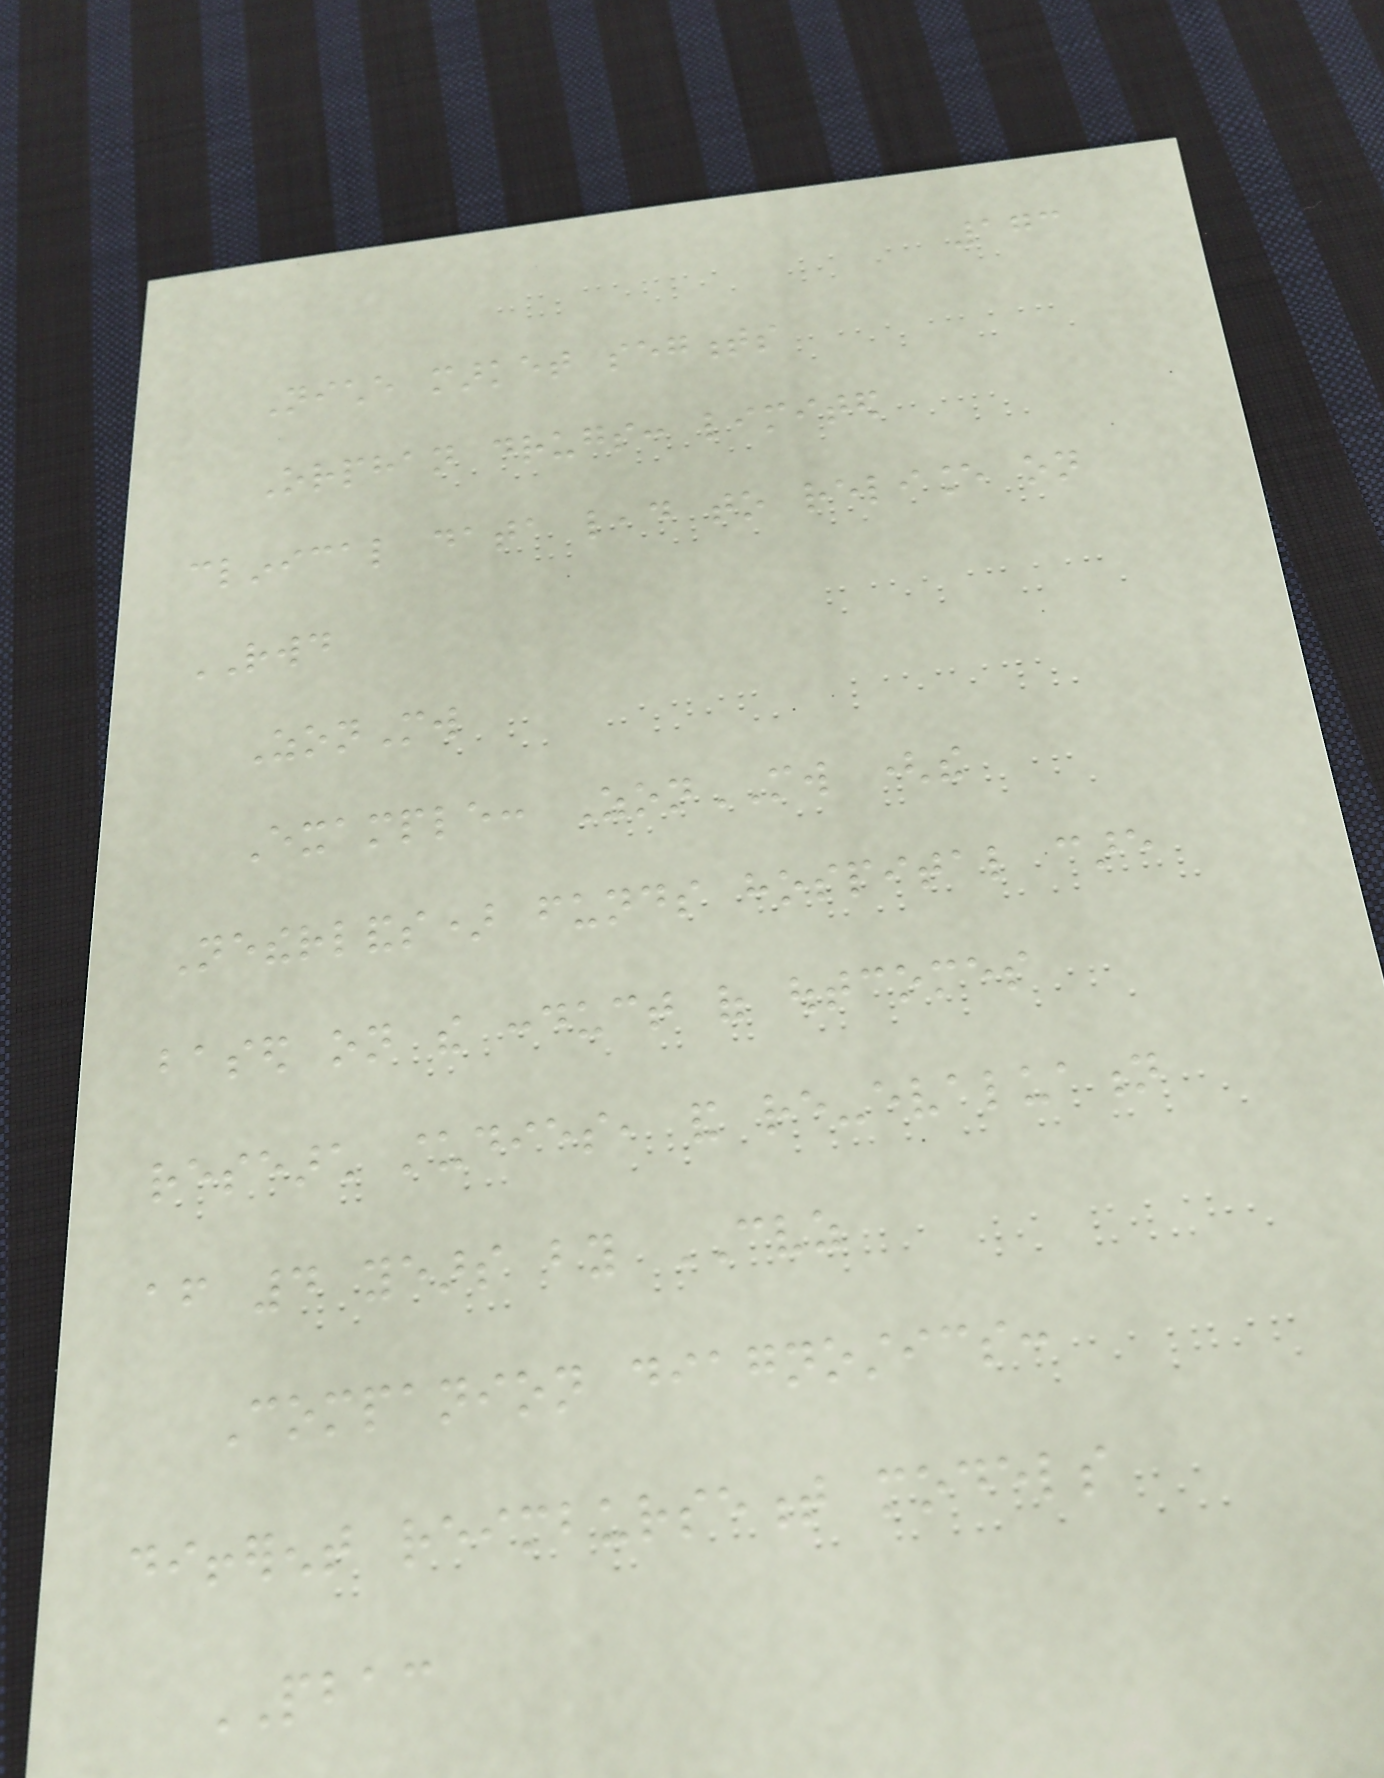173
Niche market segments
Orphan drugs: limited
clinical data lead to reliance on
RWD
ZonMw
Example: ZonMW (the
Netherlands) funds hospital care
based on the conduct of outcomes
research studies, and re-evaluation
after 4 years by CVZ
Companion diagnostics:
different reimbursement models
PBAC
